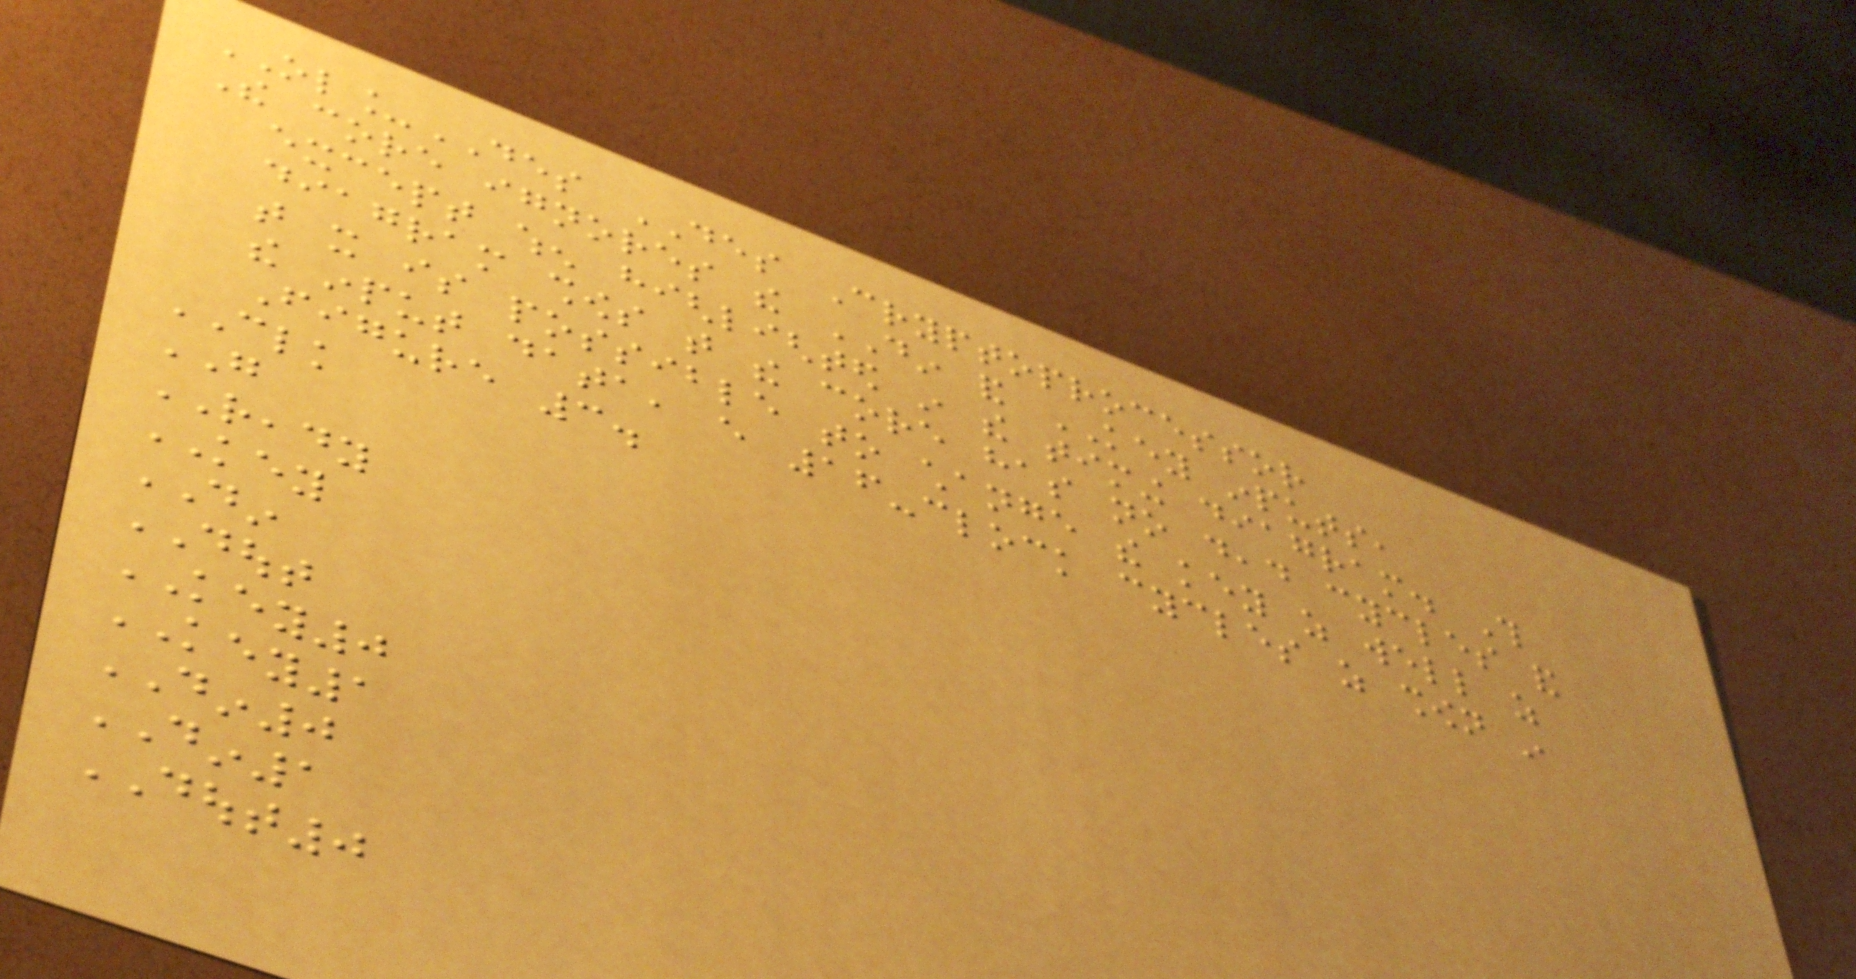OL_DES DES Cryptoprocessor
The core ignores the DIN and KEY inputs,
except when highlighted in the timing diagram. This
diagram shows that the core has no dead cycles and
that it is possible to change the key as well as
the input data, every 16-clock cycles as shown in
Figure 3.
CLK
GO
READY
KEY
DIN
DOUT
KEY0
KEY1
DIN0
DIN1
DOUT0
